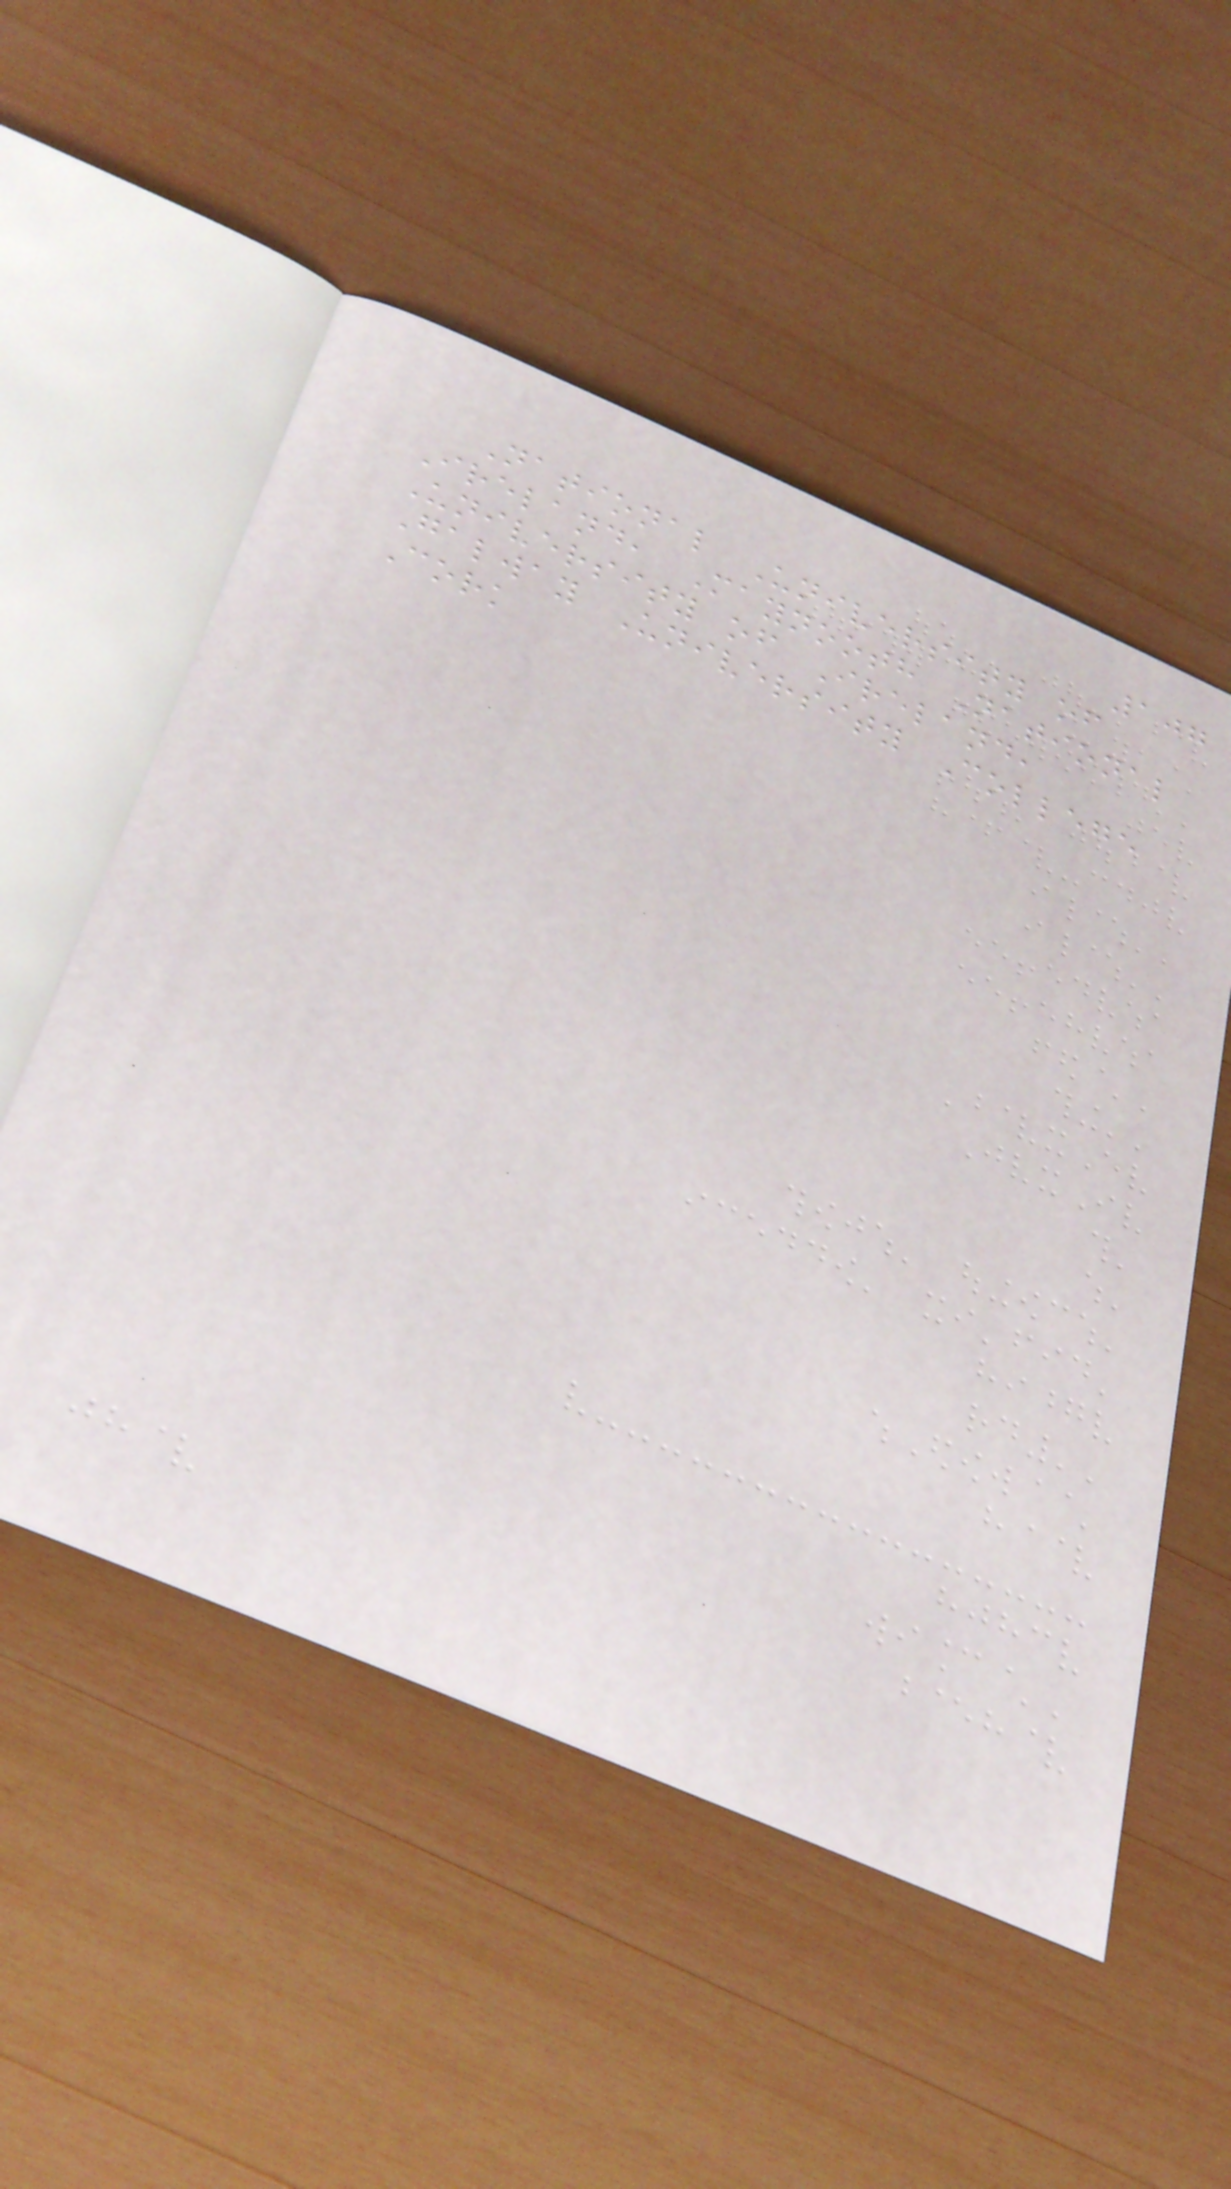107
National University of
Ireland, Maynooth National
University of Ireland,
Galway University College
Cork
